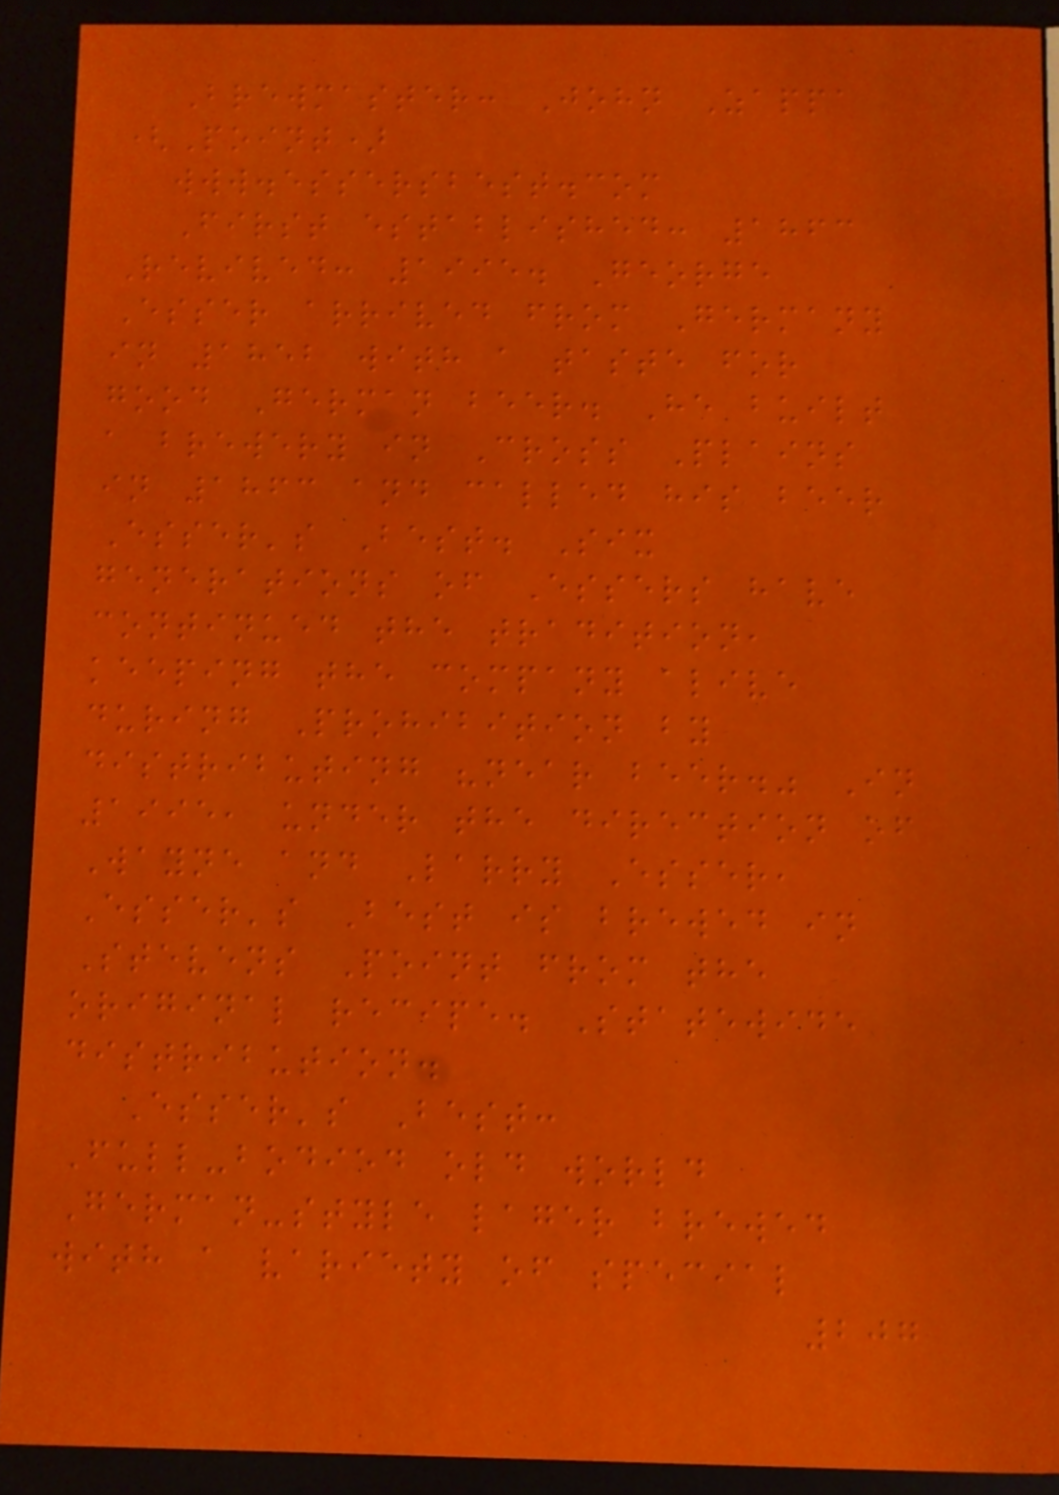Brewmaster: John Zappa
(Point)
www.essersbest.com
First established: 1863
Revived: 1995. George
Esser arrived from Germany
in 1852 with a taste for
good German beer. He built
a brewery in Cross Plains
in 1863 and called his beer
Esser's Best. Six
generations of Essers have
continued the tradition,
keeping the company alive
during Prohibition by
distributing "near beer." In
1995, under the direction of
Wayne and Larry Esser,
Esser's Best is brewed in
Stevens Point from the
original recipe. Statewide
distribution.
Esser's Best:
Full-bodied old world
German-style lager brewed
with a variety of special
207
